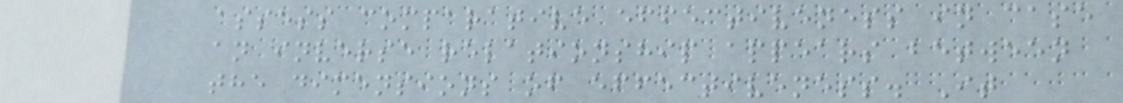assess comparative effectiveness in case
an inverse relationship appears between
the dimensions of effectiveness. It
